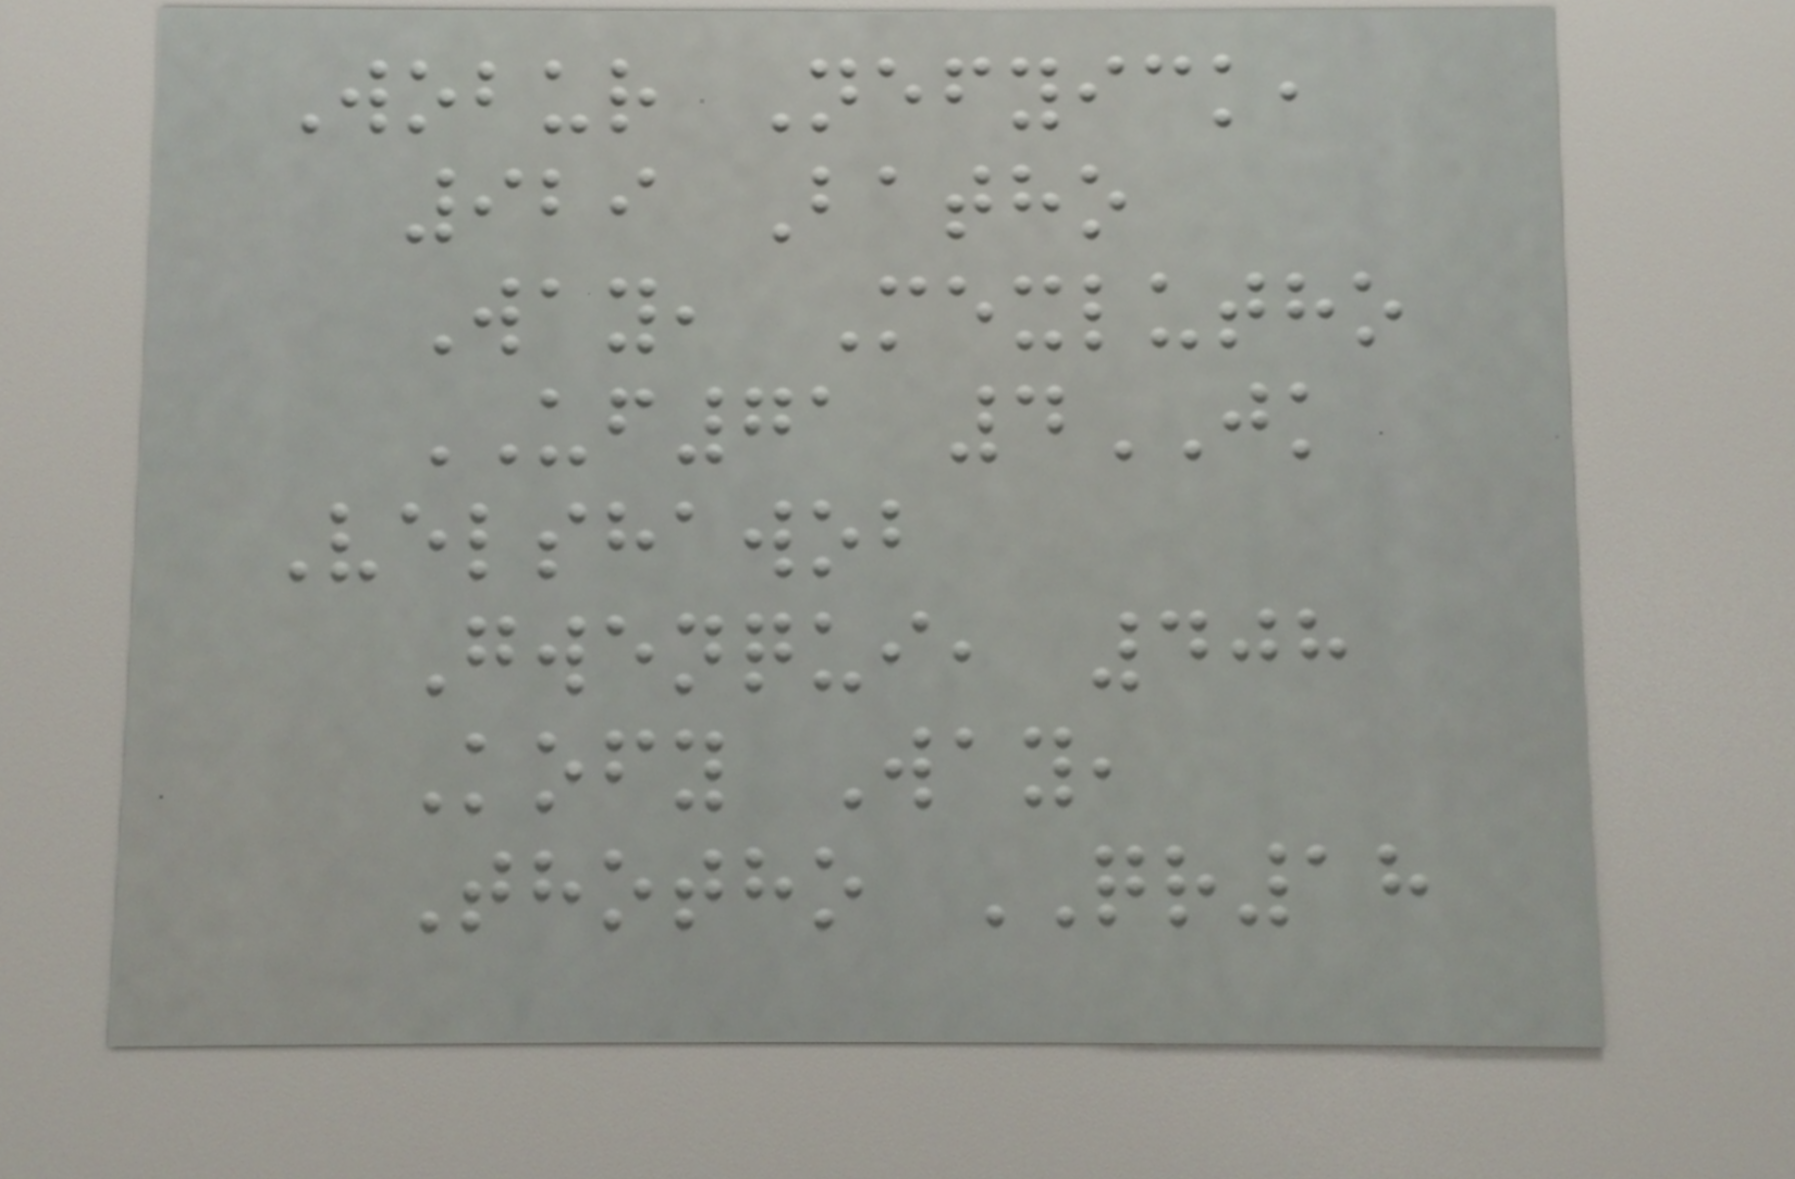Wobur Nefyick,
929 Batho
Way, Mexlutho
UF71 4JK
Velshawob
Gwenqui, 408
Kofy Way,
Thotho QR18
